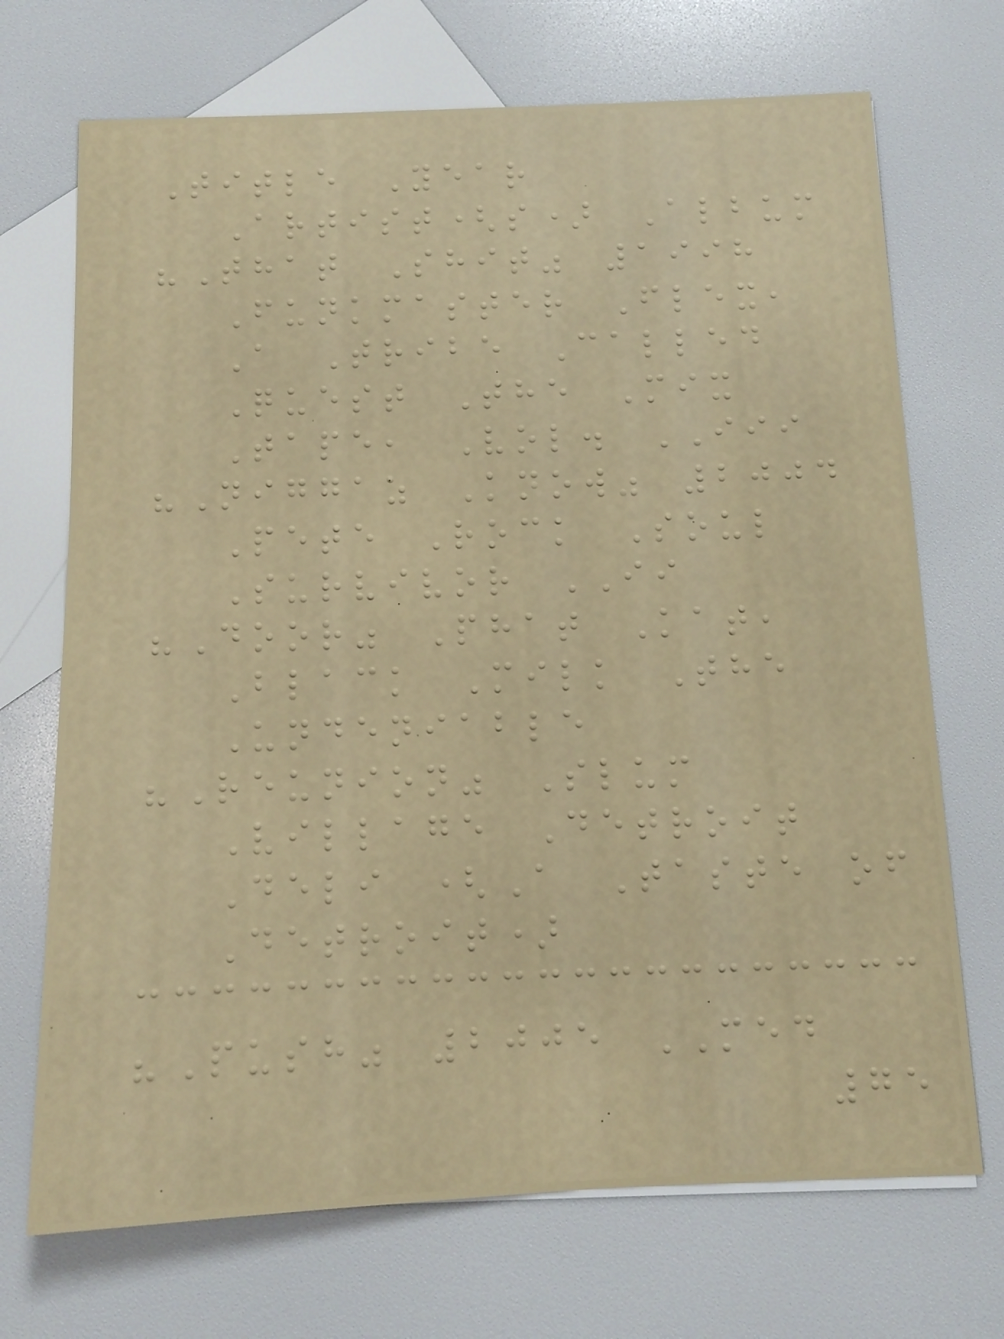Title Year
Artist(s) Album
"That Shit" 1998
Funkmaster Flex,
A Tribe Called
Quest The Mix
Tape, Vol. III
"Niggaz Know" 2004
Pete Rock Soul
Survivor II
"Door" Phat Kat,
Black Milk The
Undeniable
"Reunion" Slum
Village Detroit
Deli (A Taste of
Detroit)
"Push" 2005 MED
75
